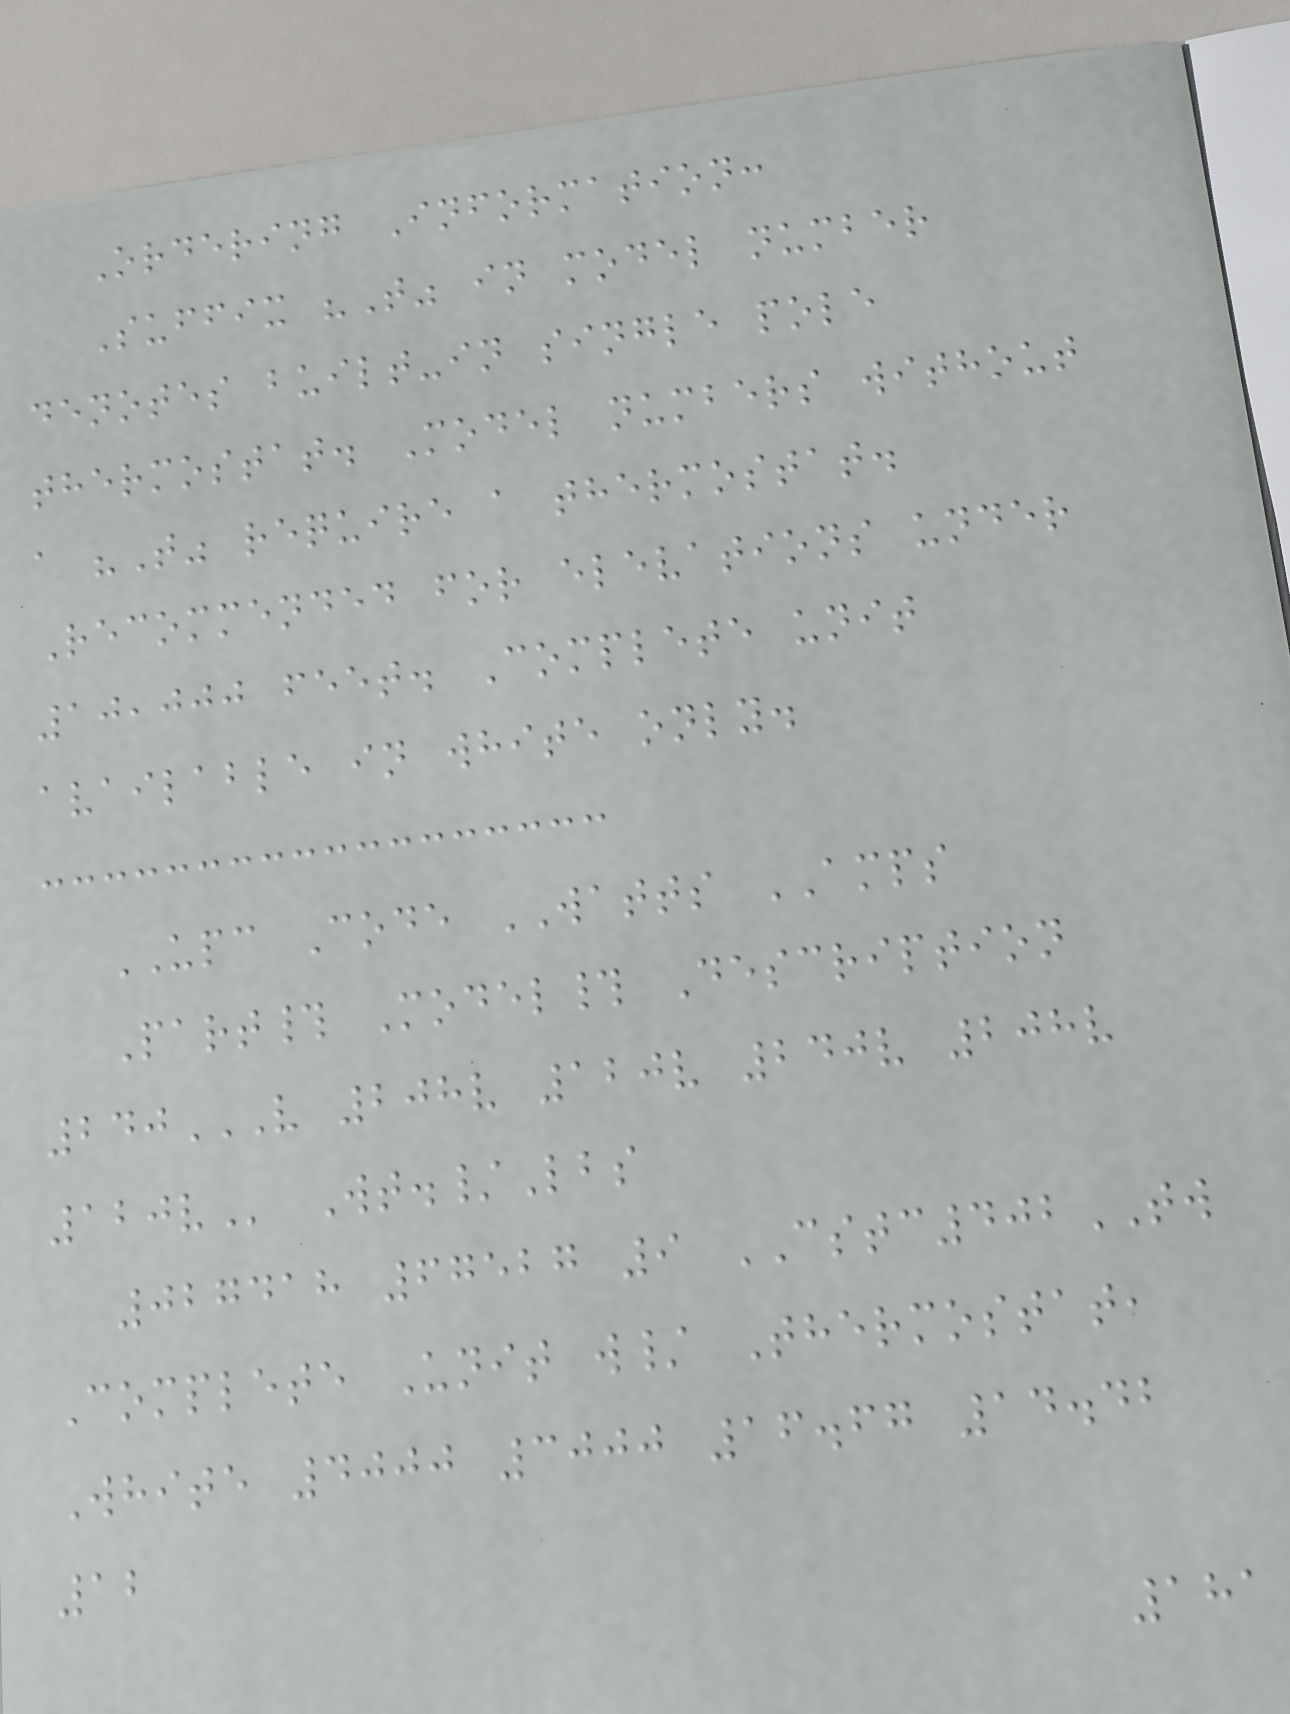Ordering Information:
Suffix "T" in model number
denotes built-in single pole
thermostat. Model numbers without
a "T" require a thermostat.
Recommended for elevations under
10,000 feet. Complete unit
available in white only.
UPC Code WATTS AMPS
Part# Model# Description
240V 208V 120V 240V 208V
120V Wt./Lbs
027418 67527 9 CSTC402TW
Complete Unit w/ Thermostat,
White 4000 3000 16.67 14.42
12
181
